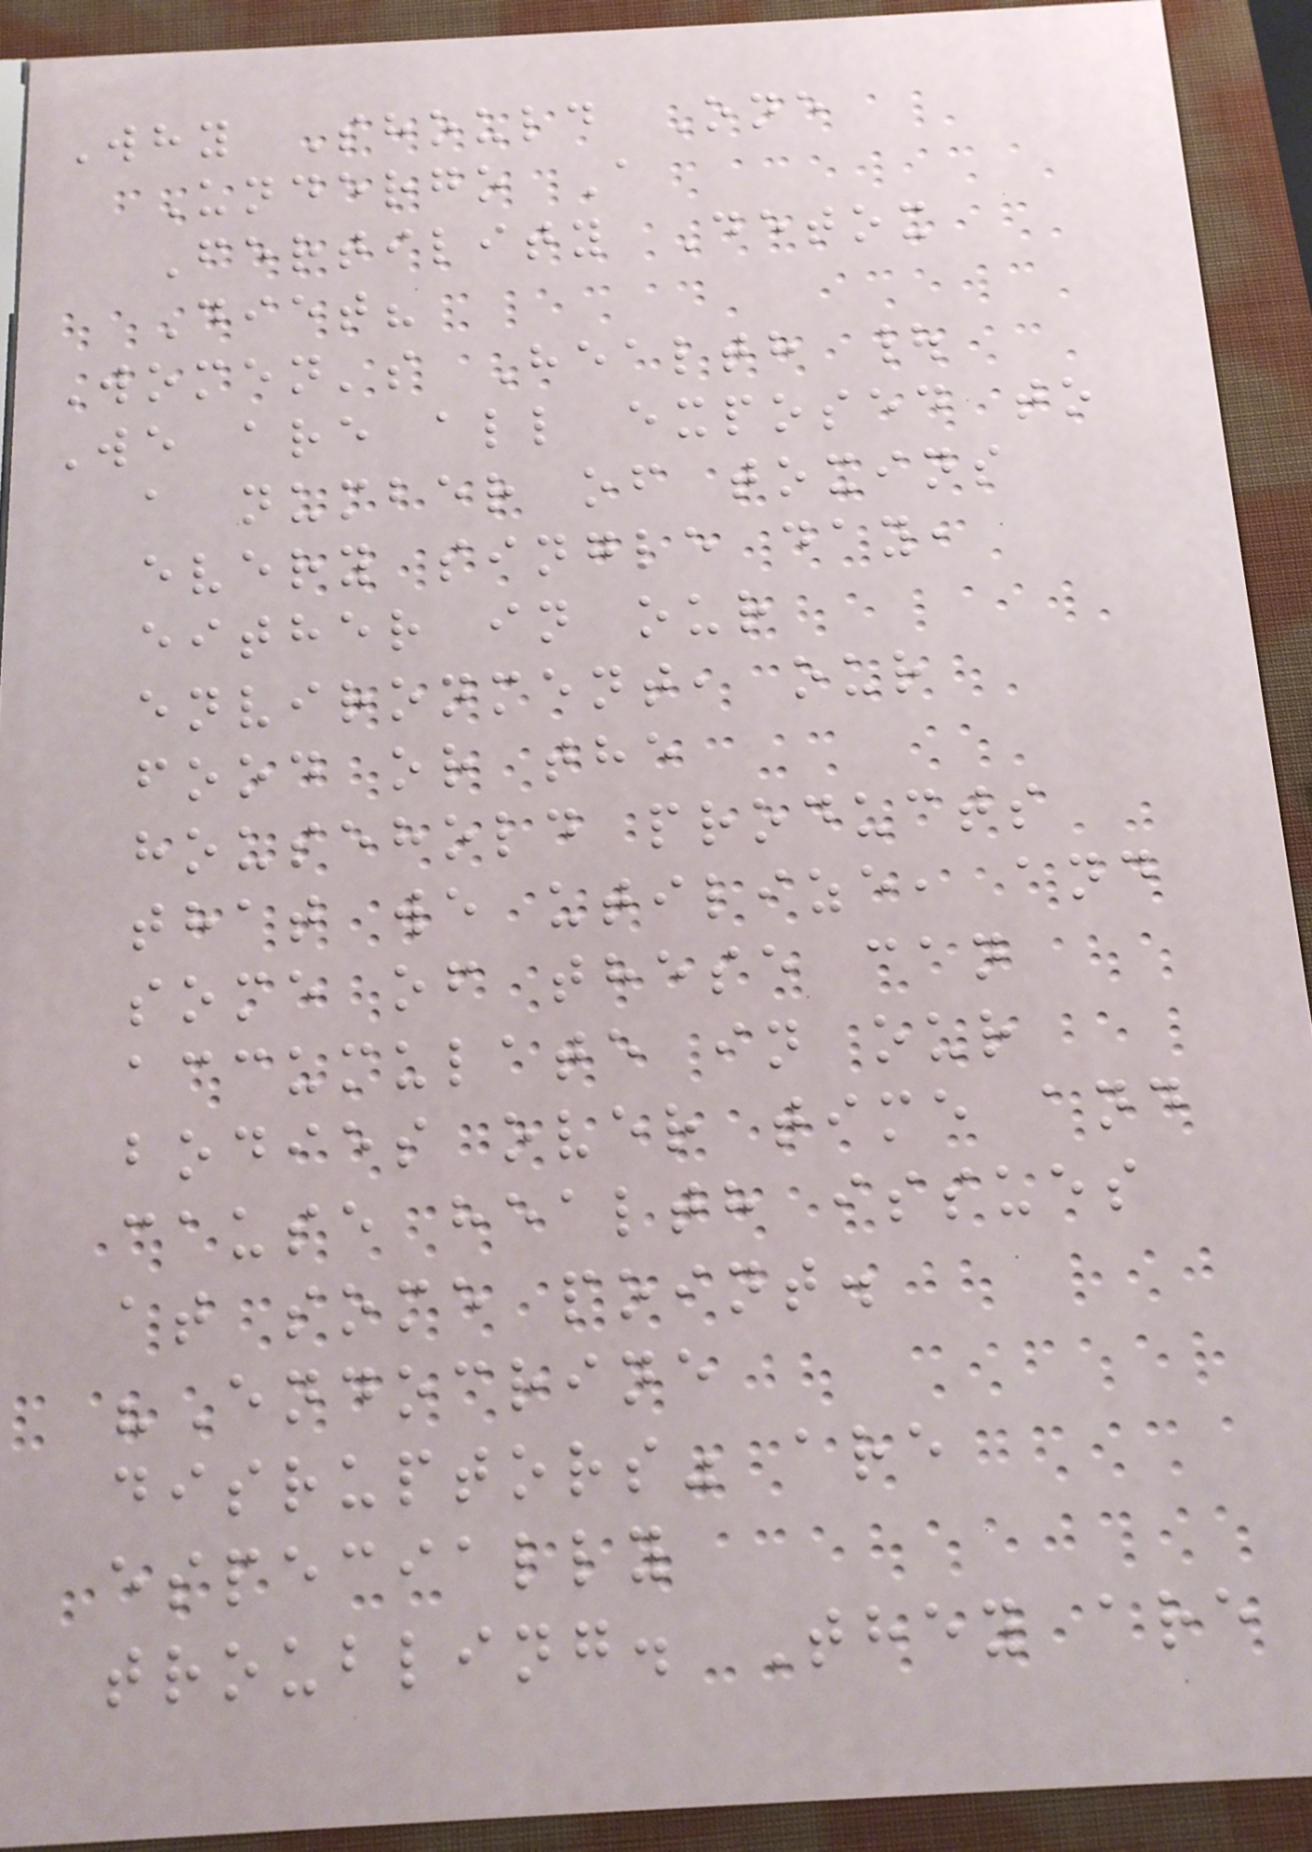Why Should One
Undergo A
Fertility Detox
Diet?
Women's Health |
We are all exposed to
a number of toxins
every single day,
either in our
environment, our
food or the
household products
that we utilize, and
some of these can
accumulate in our
bodies over time and
cause health issues
at some point.
"Endocrine
disruptors" are
especially
troubling. They are
